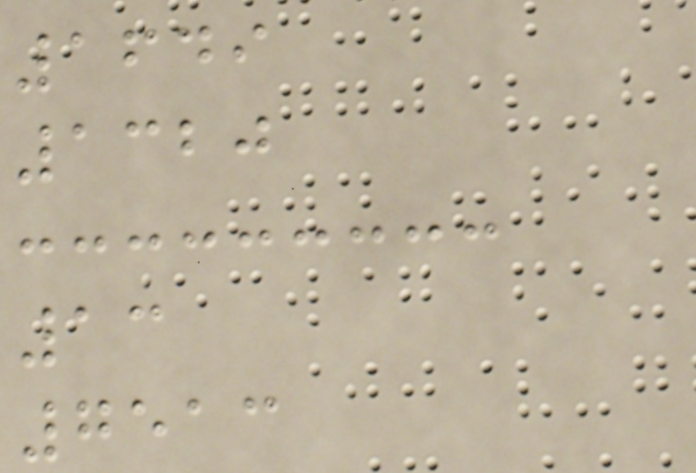1649
1320
13
7513
